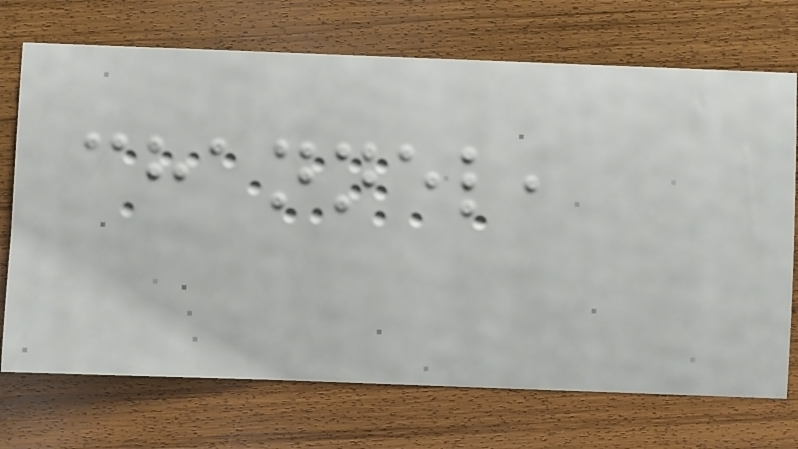channel,
